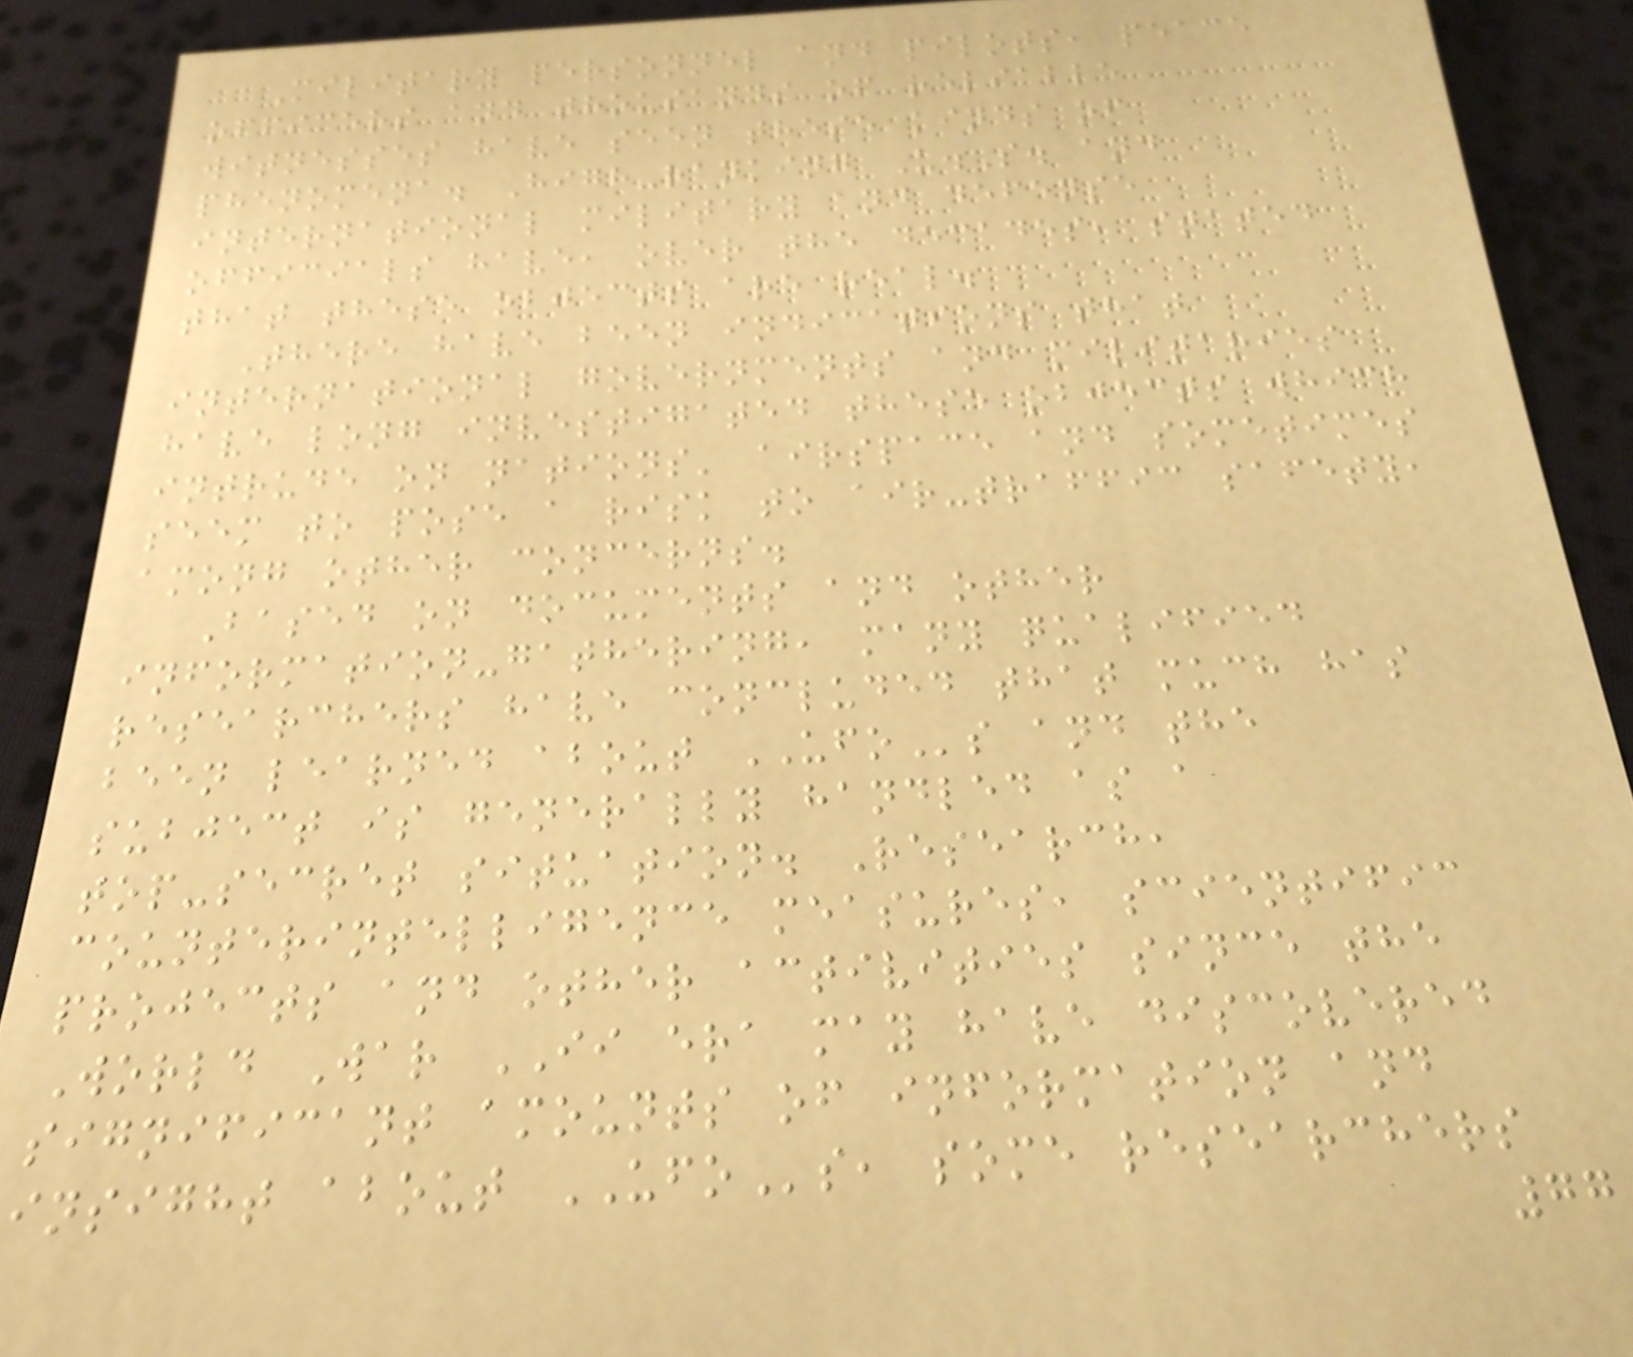Military personnel and pilots, peace
officers and thousands of reliable
witnesses have seen these kinds of
phenomena. High-ranking U.S. and
international military and defense
officials have, over the decades, stated
that these objects are real.
There have been indications that
international governments and militaries
have long investigated these objects which
intrude on nations' airspace and sometimes
seem to pose a risk to air-traffic safety,
among other concerns.
Based on documents and other
information-gathering, many qualified
researchers have concluded that much has
been learned about UFOs and the
subject is generally handled as a
top-secret situation. Research,
counterintelligence measures, scientific
projects and other activities since the
World War II era may have discovered
significant amounts of information and
insight about UFOs, some researchers
77
